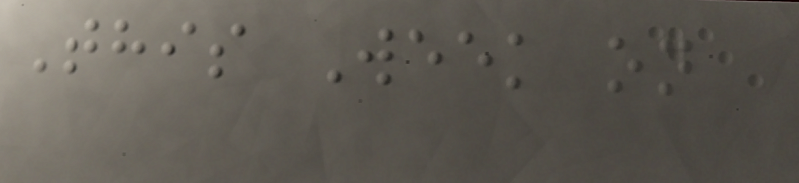This Week on
